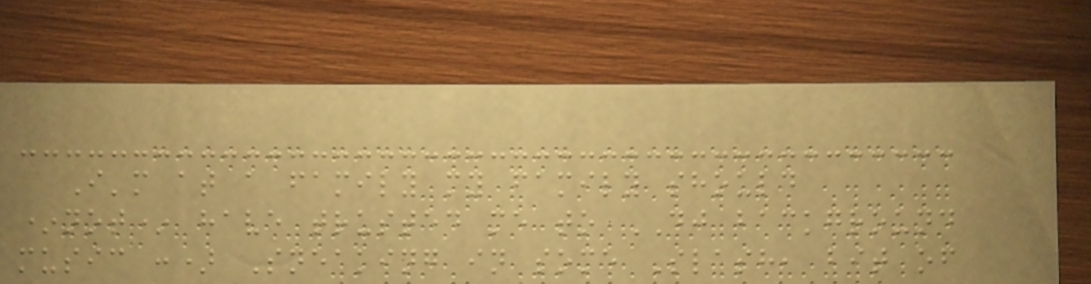I'm at a family my family should
*not* have trusted me to DJ background
music :) Sneaking in some Slash, bit of
